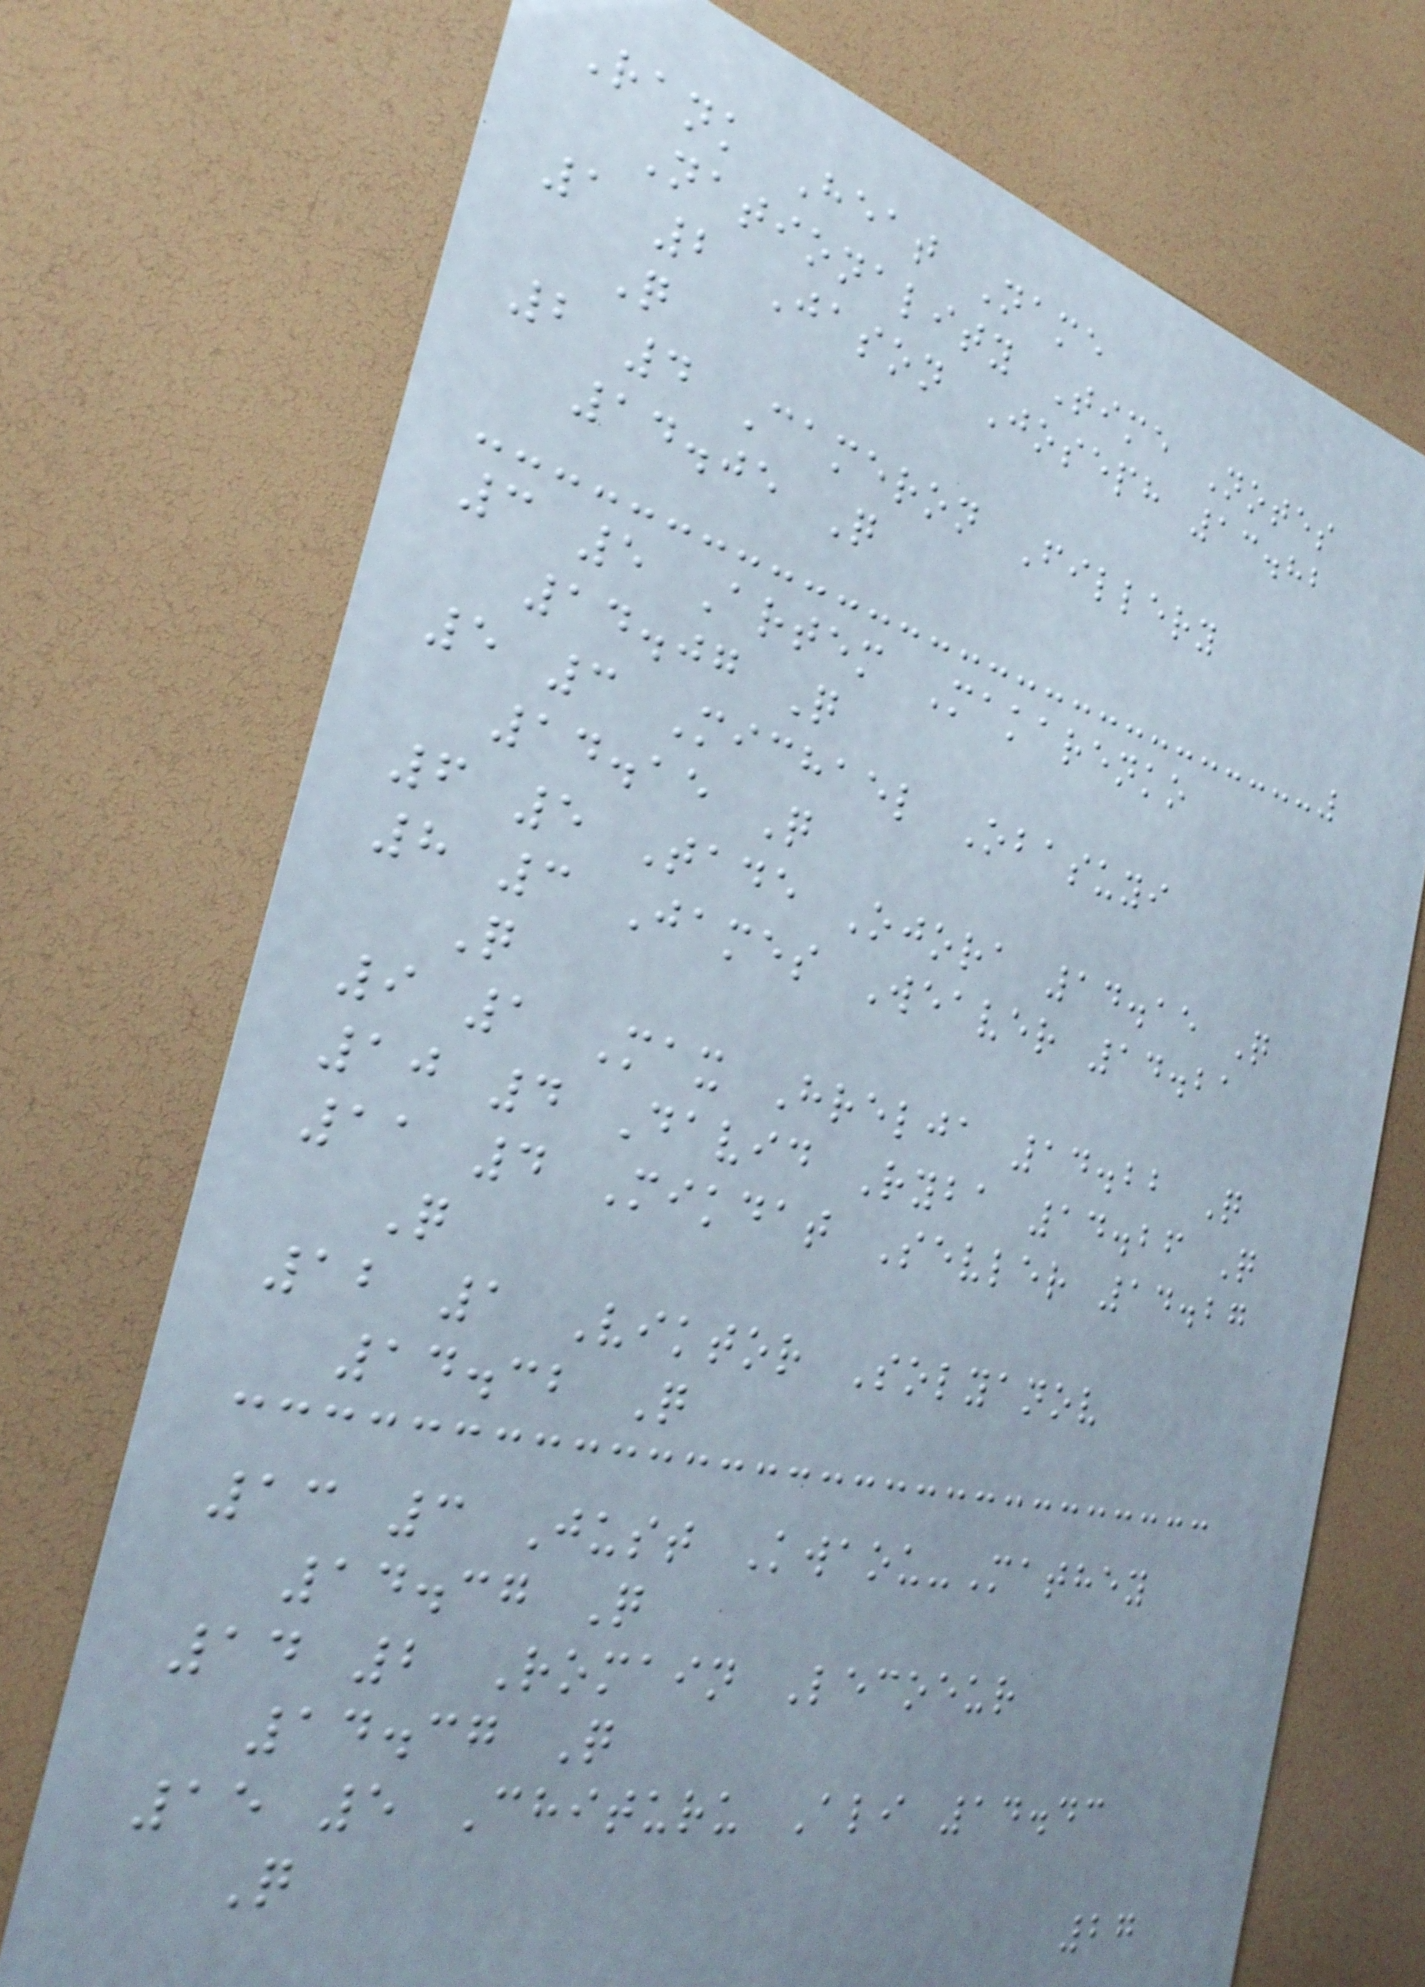Rank Heat Name
Nationality Time Notes
1 2 Jason Joseph 13.82
Q
2 4 Cameron Fillery
14.05 Q
3 5 Artem Makarenko
14.07 Q
5 3 Michael Obasuyi
14.15 Q
6 5 Tade Ojora 14.15 Q
8 3 James Weaver 14.21
Q
9 1 Max Hrelja 14.22 Q
10 4 David Ryba 14.26 Q
11 4 Mikdat Sevler 14.27
Q
12 1 Viktor Solyanov
14.32 Q
13 3 Just Kwaou-Mathey
14.37 Q
14 2 Romain Lecoeur
14.37 Q
15 5 Chituru Ali 14.43
Q
27
